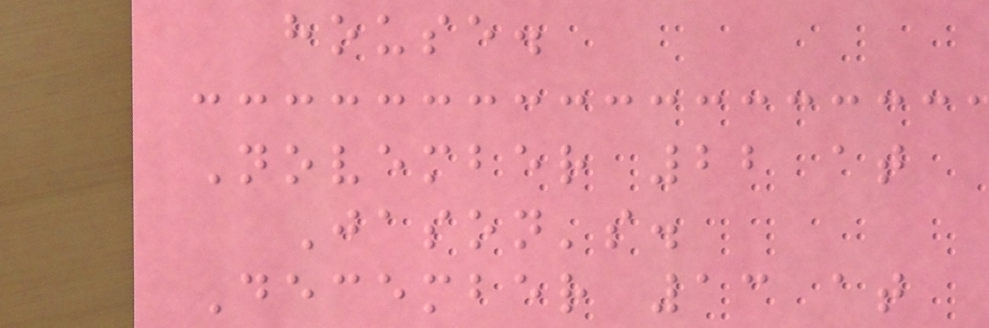house.
November 22 at
Jason's.
December 13 at
